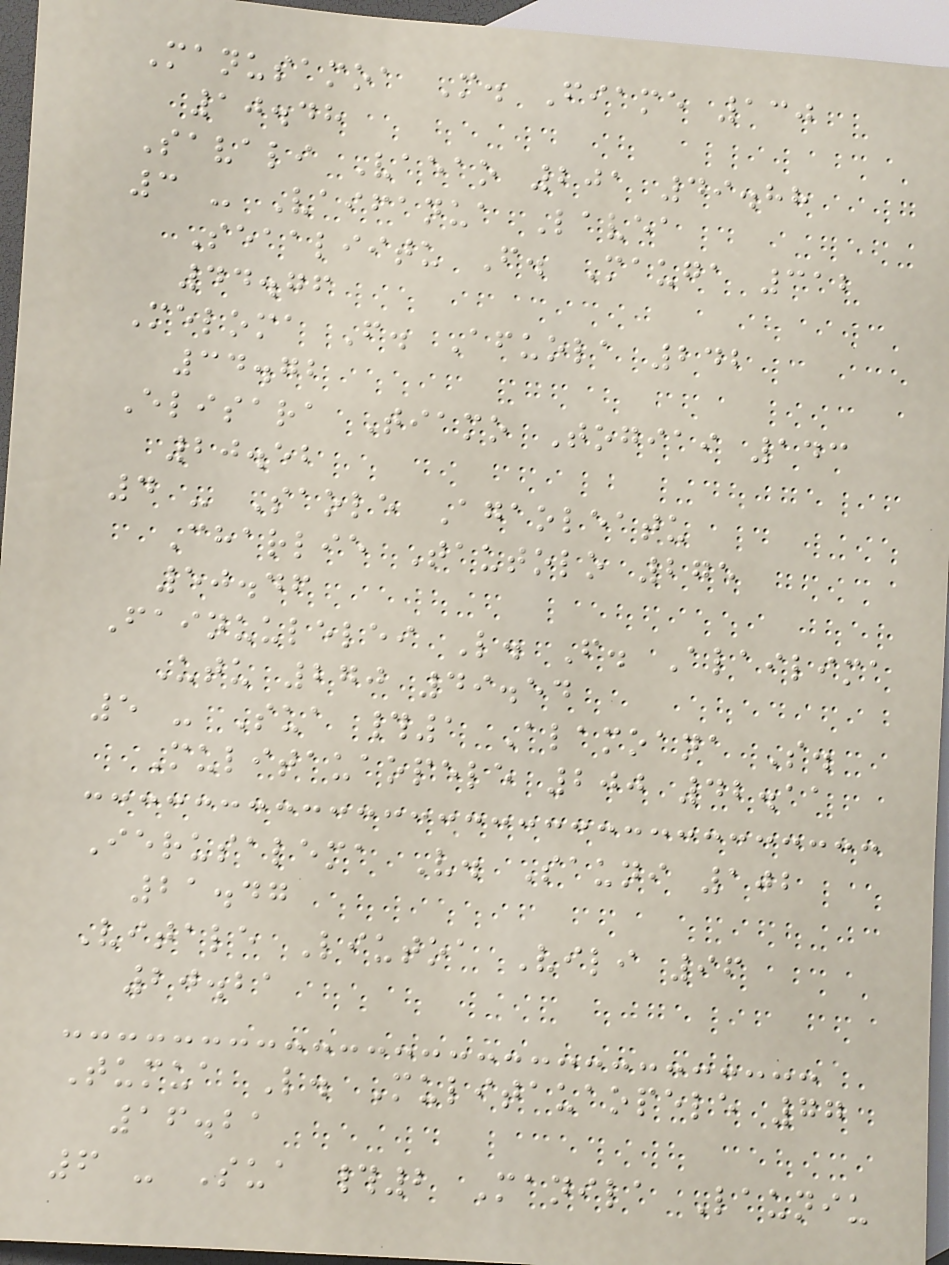Manusamoa M. Fiame 130
10.48
Savali Vaeao 201 49.88
3 - Vaifanua Lavea
Seaaliitu F. Mauga 312
44.76
Meloma F. Afuola 242
34.72
Elisara Tiamo Togiai 143
20.52
4 - Saole Agaoleatu
Charlie Tautolo 275
50.46
Fainuulelei L. F. Alailima
Utu 270 49.54
5 - Sua #1 Alamoana S.
Mulitauaopele 200 42.11
Ierusalema V. Sauni 102
21.47
Vitale Liutoa Vili 96
20.21
Tumua L. Mulitauaopele 77
16.21
6 - Sua #2 Manila Launiu
